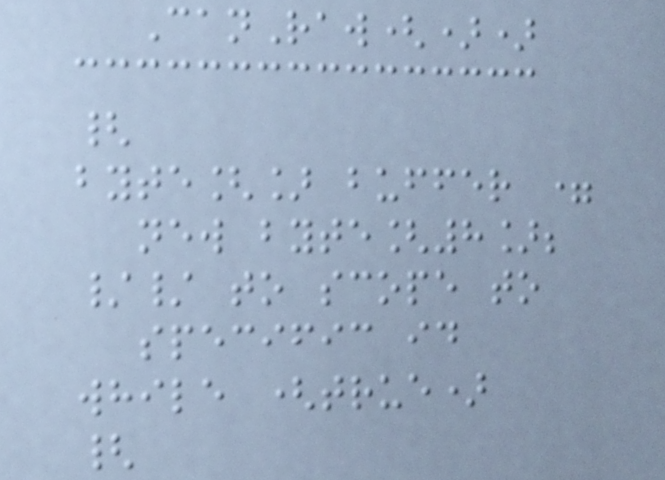CanRaw())
{
byte[] buffer =
new byte[8];
// to scope to
specific id
while (true)
{
